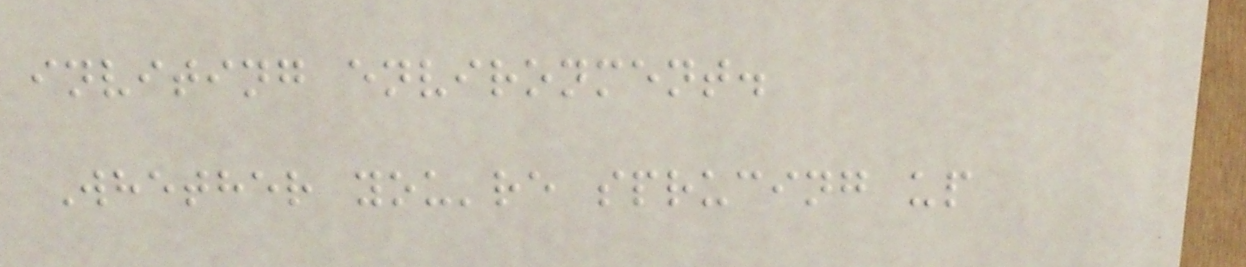inviting environment.
Whether you're sprucing up
